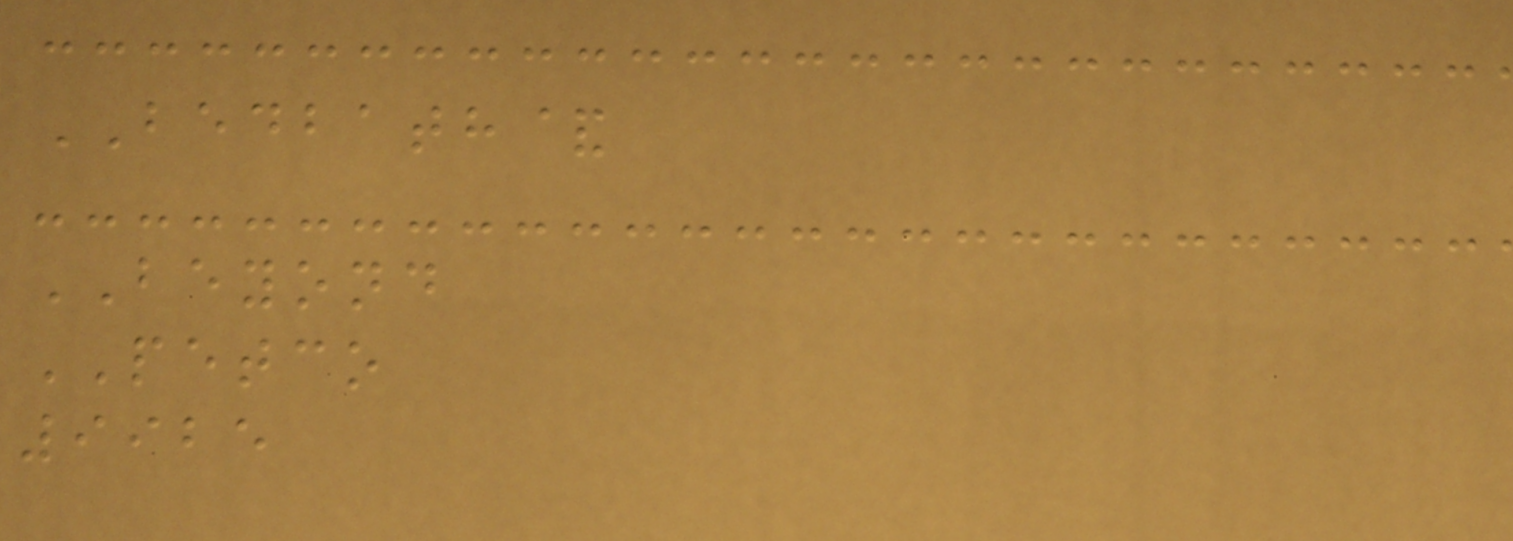BEDBATH&
BEYOND
PETCO
9925
